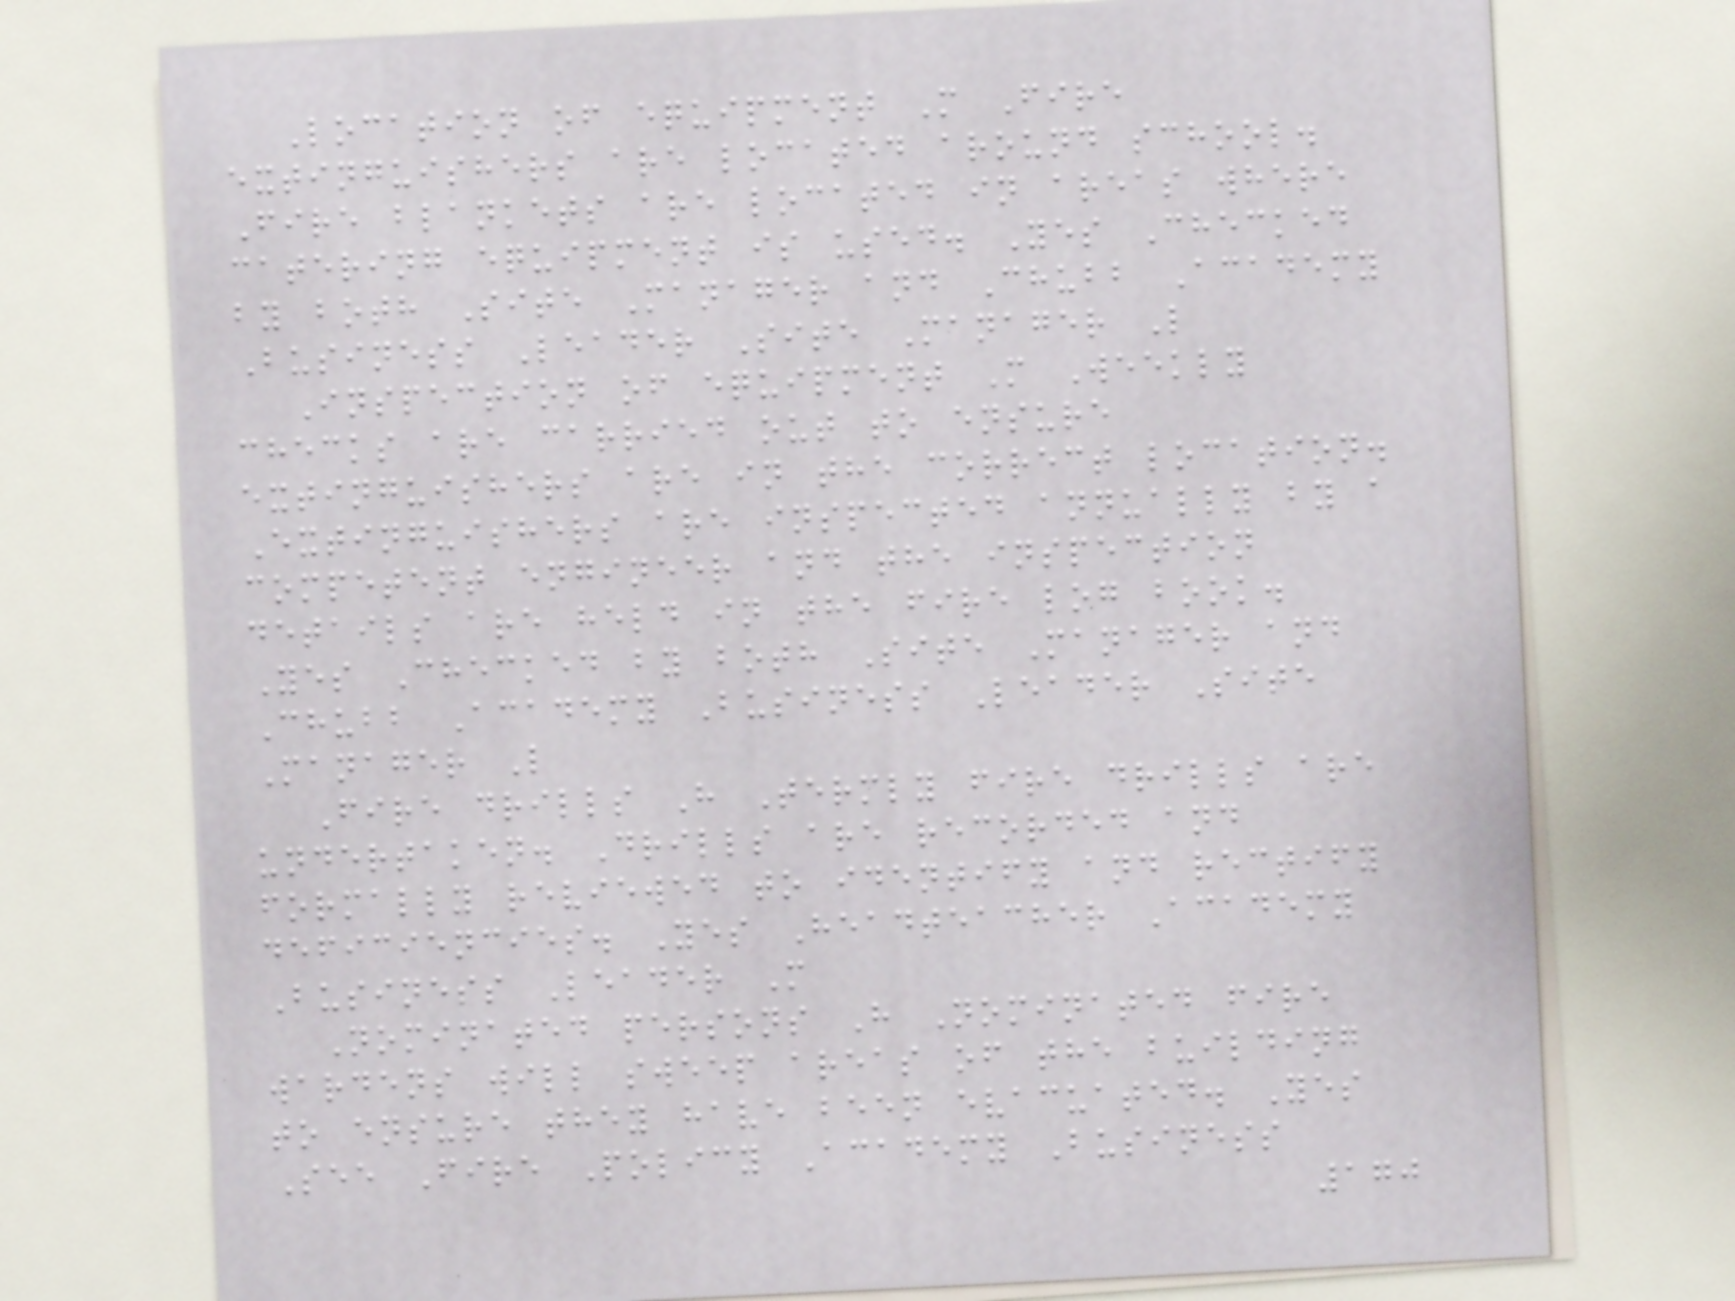Location of equipment M Fire
extinguishers are located around school.
Fire blankets are located in areas where
catering equipment is used. Yes Checked
by both Site Manager and Chubb Academy
Business Leader Site Manager L
Inspection of equipment M Weekly
checks are carried out to ensure
extinguishers are in the correct location.
Extinguishers are inspected annually by a
competent engineer and the inspection
details are held in the fire log book.
Yes Checked by both Site Manager and
Chubb Academy Business Leader Site
Manager L
Fire drills H Termly fire drills are
undertaken. Drills are recorded and
formally reviewed to identify and rectify
deficiencies. Yes Headteacher Academy
Business Leader M
Nominated persons H Nominated fire
wardens will sweep areas of the building
to ensure they have been evacuated. Yes
See Fire Policy Academy Business
170
